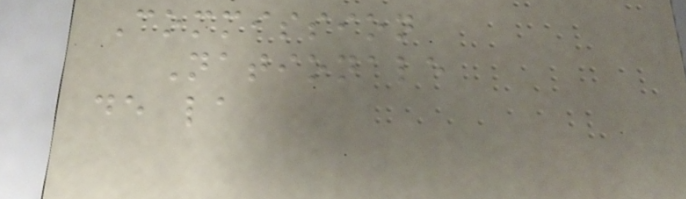Commission
Nationale
de la
